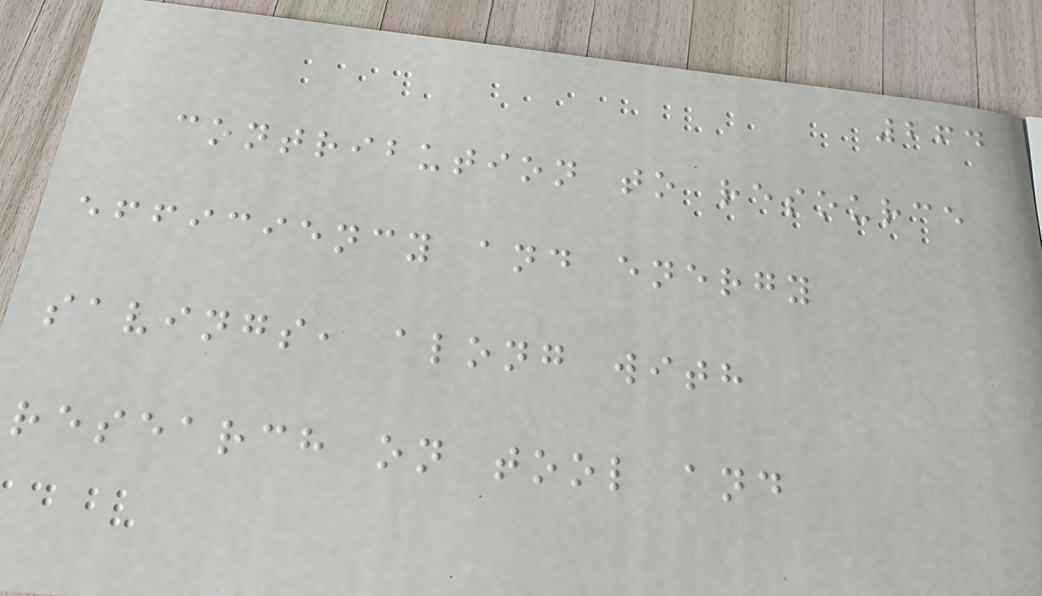264
contribution to resource
efficiency and energy
savings, along with
research on tool and
